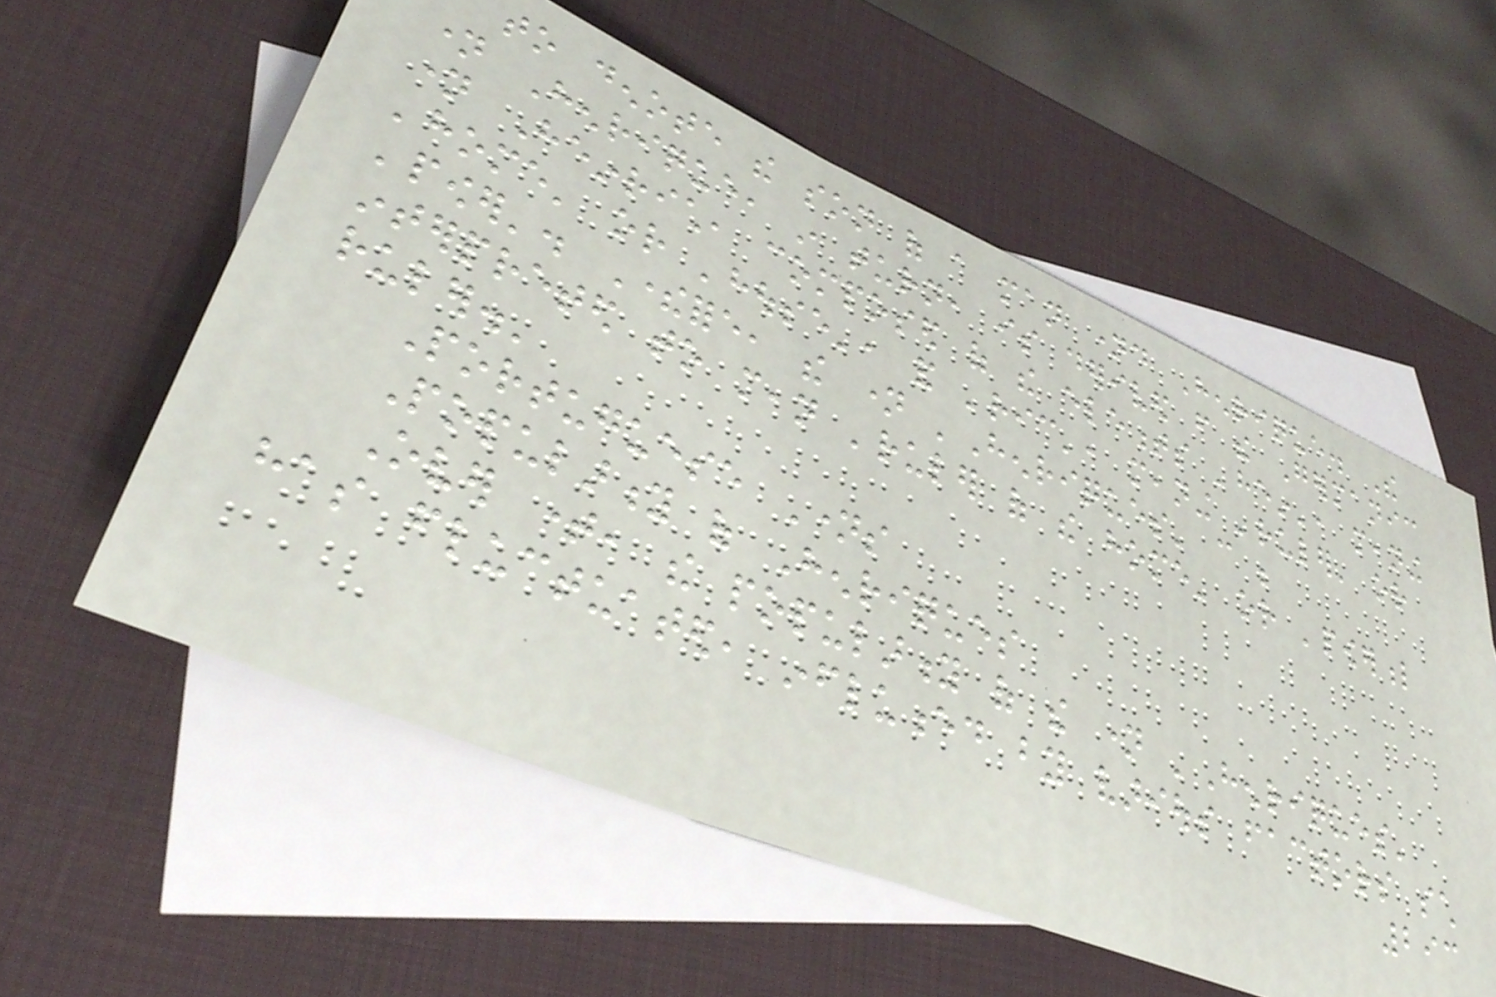to denote the son of a man named Henrique. The
name Henrique, in turn, is derived from the Germanic
name Heinrich, composed of the elements 'hein', meaning
'home' or 'house', and 'ric', meaning 'ruler' or
'power'. Therefore, the name 'Henriques' can be
interpreted to mean 'ruler of the home' or 'powerful
ruler.'
Portuguese Names
Popularity of Henriques
Over time, the popularity of the name 'Henriques'
has fluctuated, influenced by various factors such
293
